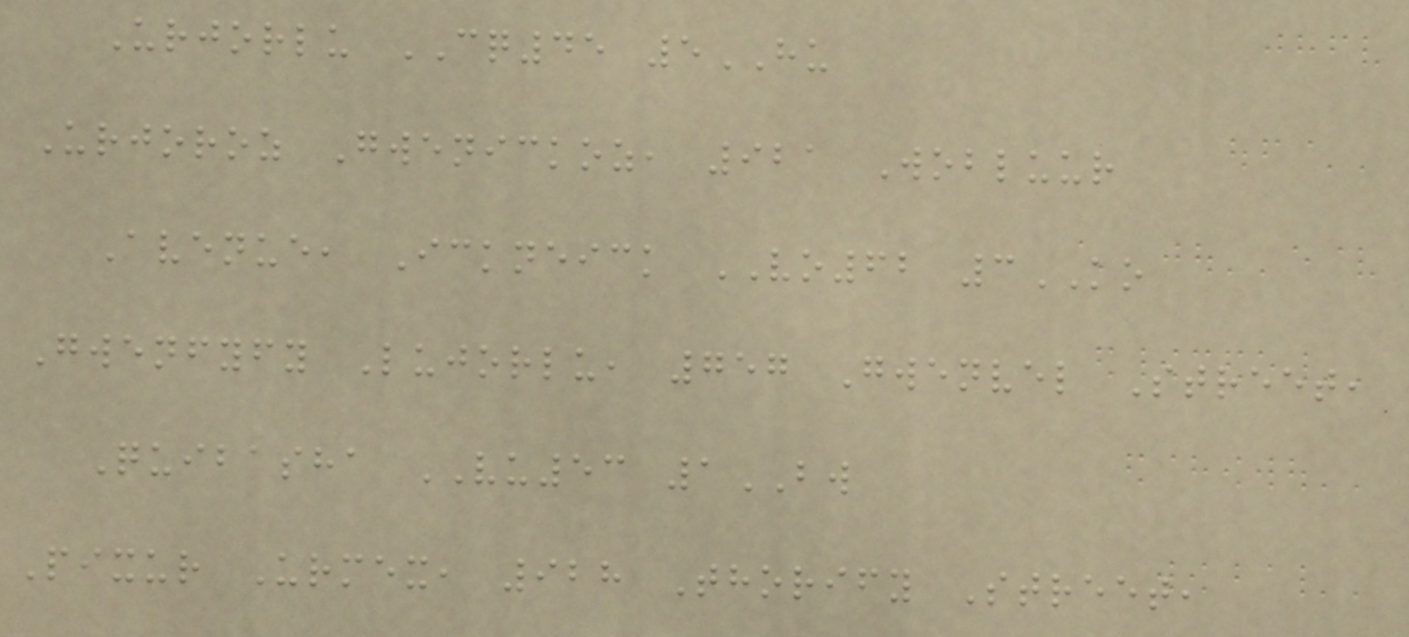Urjorlu CQ45 5HU
Urjoroz Gwenickoz, 921 Wobluur
Avenue, Ickneick VO62 3KO
Gwenfyfy Lujorlu, 757 Gwenvel Street,
Quibasha VU53 1BW
Pixur Urmex, 928 Thorify Street,
